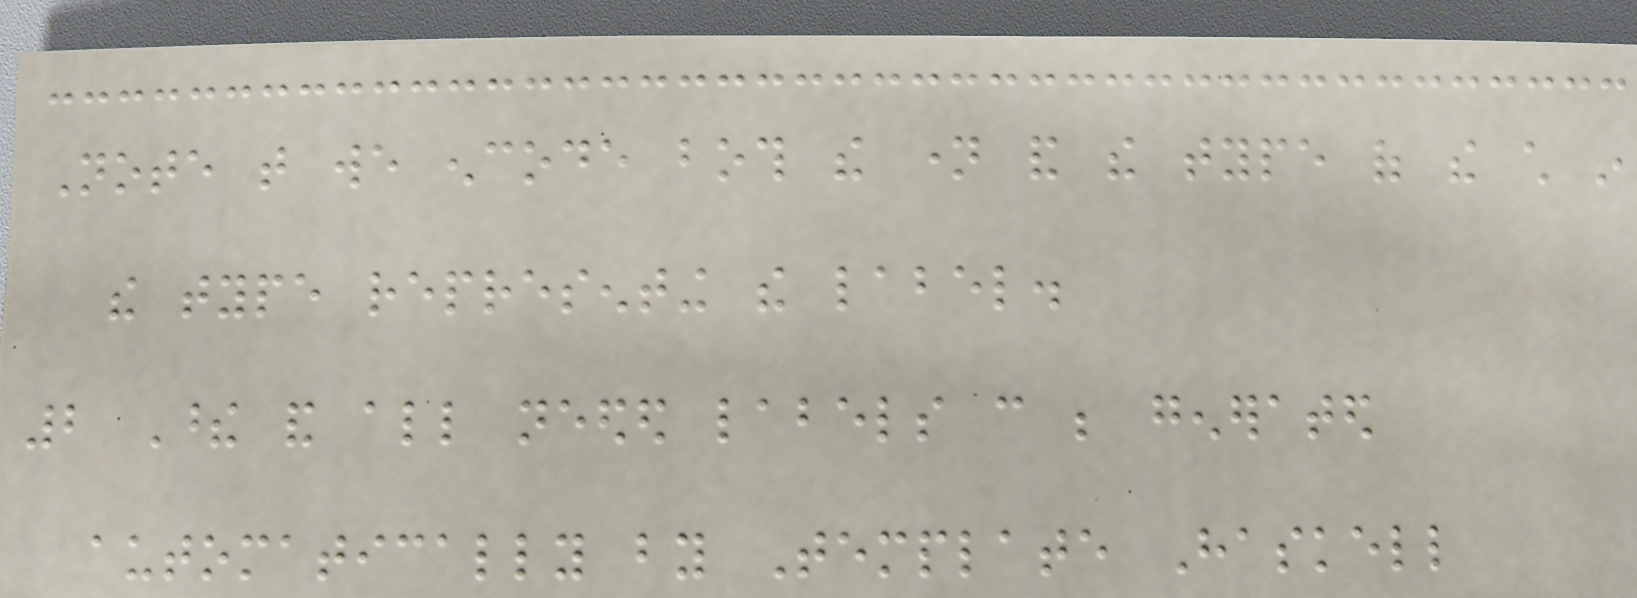Note that we encode both the name and the type of the child in
the type representing the label.
2 These and all needed labels can be generated
automatically by Template Haskell
